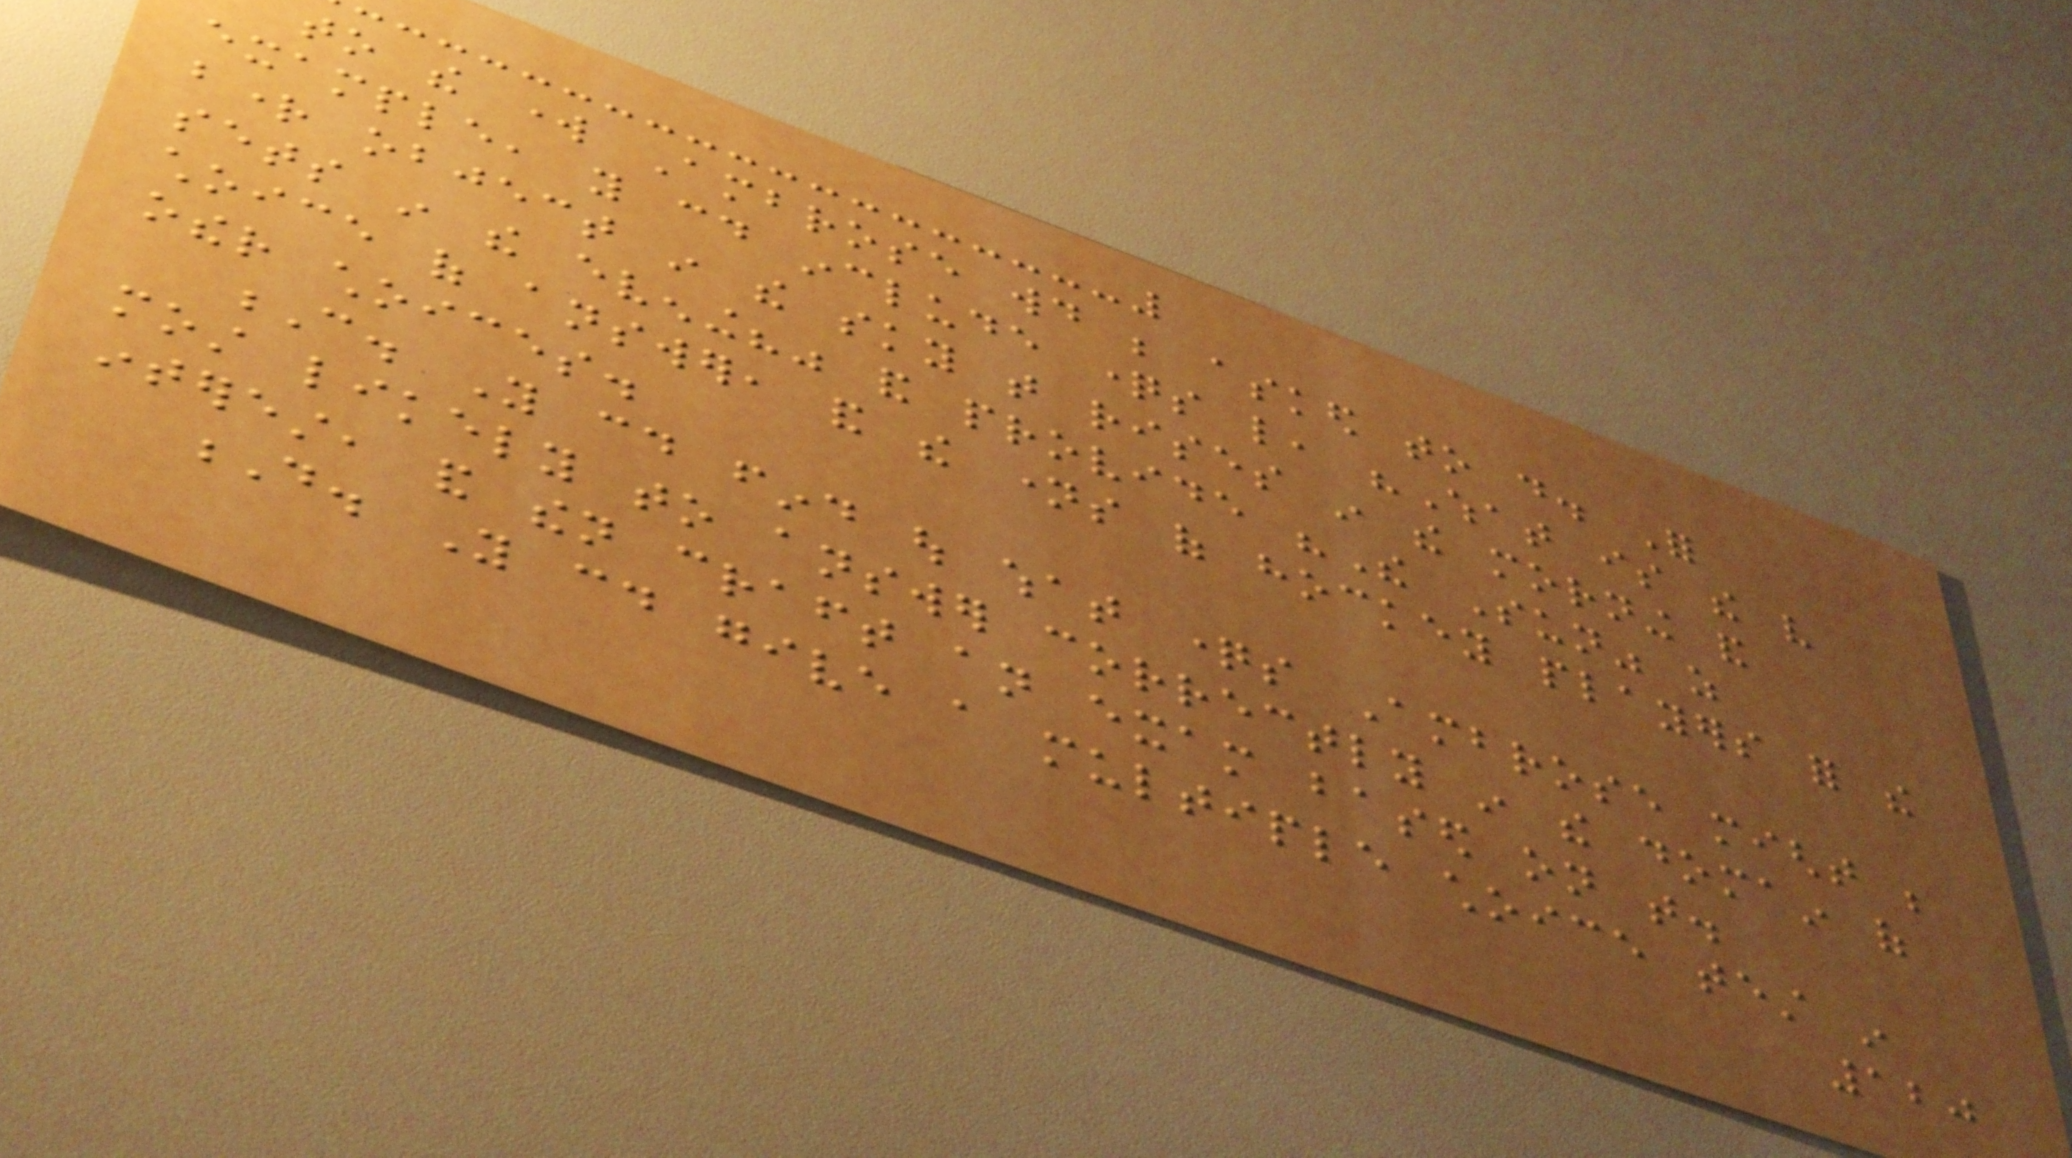to the work Ambrose would be asked to do. For
example, you could include questions like, "What is the very
bright object in the sky that rises in the morning and
sets in the evening?" and provide "The Sun" as
choice of answer, and the names of hockey players for the
other choices.
C. You could find out what questions Ambrose might be
most likely to answer correctly in the domain of
interest, and then craft an exam based on that.
D. You could give a multiple choice test in
120
